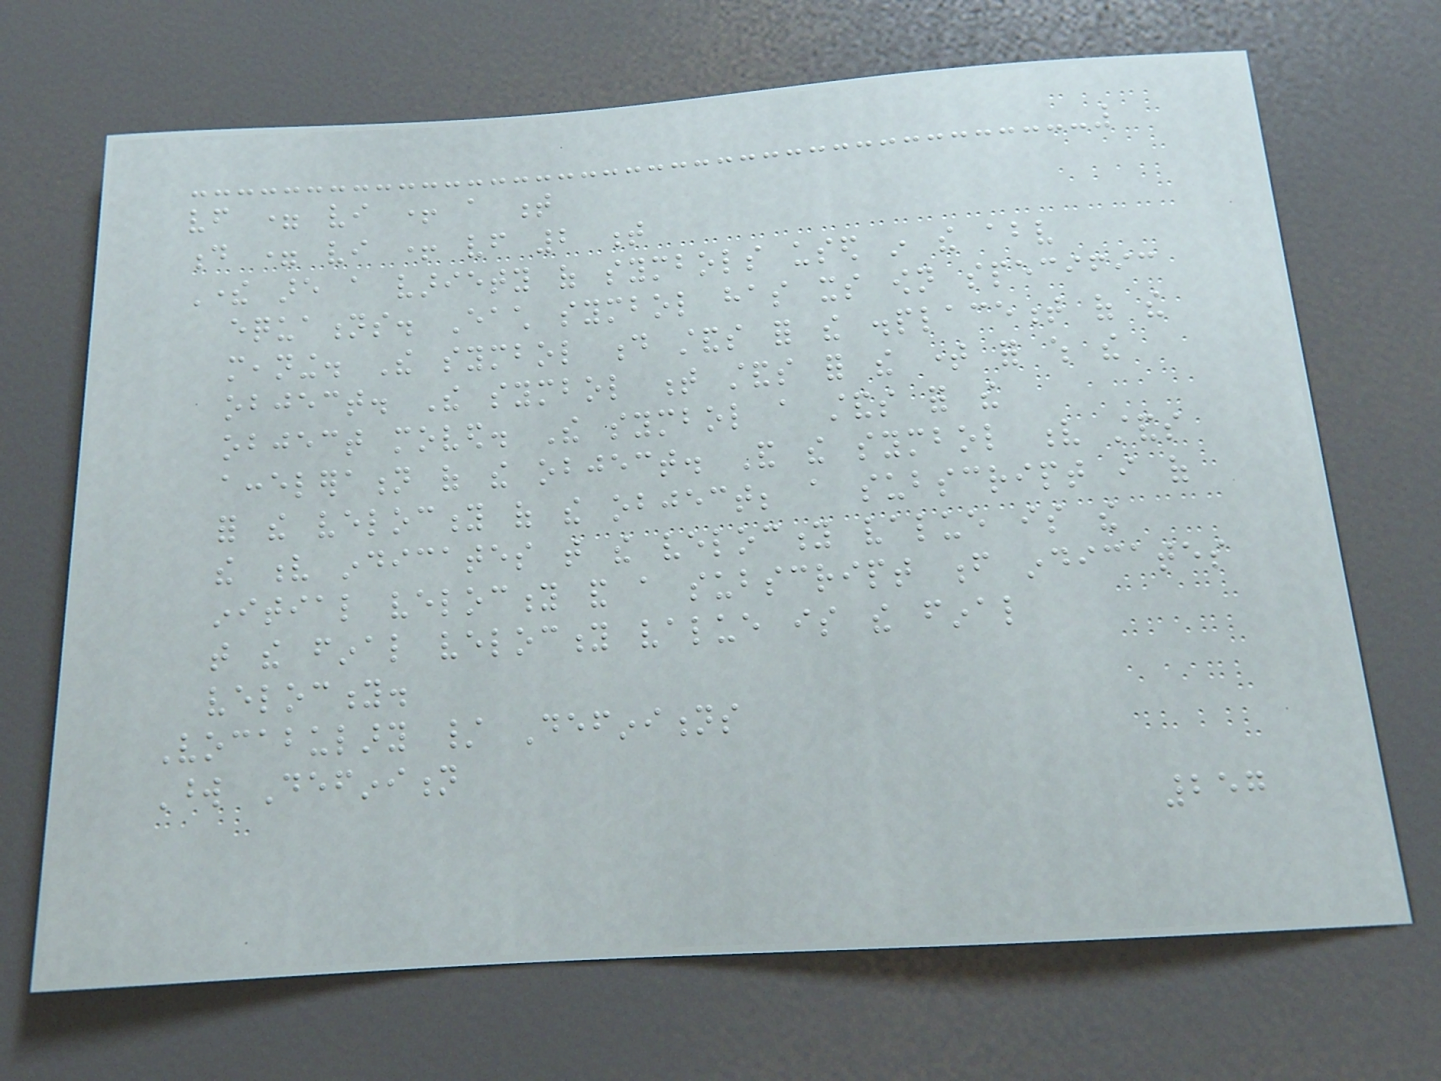vf = vi + a t
d = vi + vf 2 t
There are a variety of symbols used in the above
equations. Each symbol has its own specific
meaning. The symbol d stands for the displacement of the
object. The symbol t stands for the time for which the
object moved. The symbol a stands for the
acceleration of the object. And the symbol v stands
for the velocity of the object; a subscript i of
the v indicates that the velocity value is the
initial velocity and a subscript f indicates
that the final velocity value is the final
velocity.
Vocabulary / Definitions
Word Definition
257
